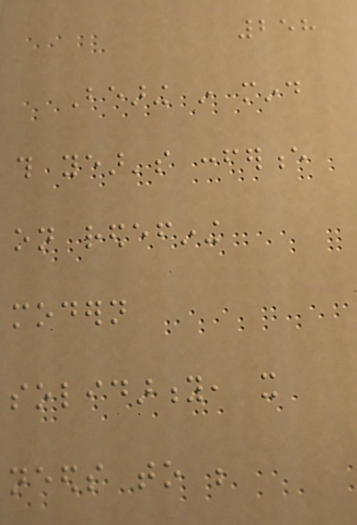258
Bearing in mind
this year's conference
on redefining
modern
solidarity, it
needs to be
